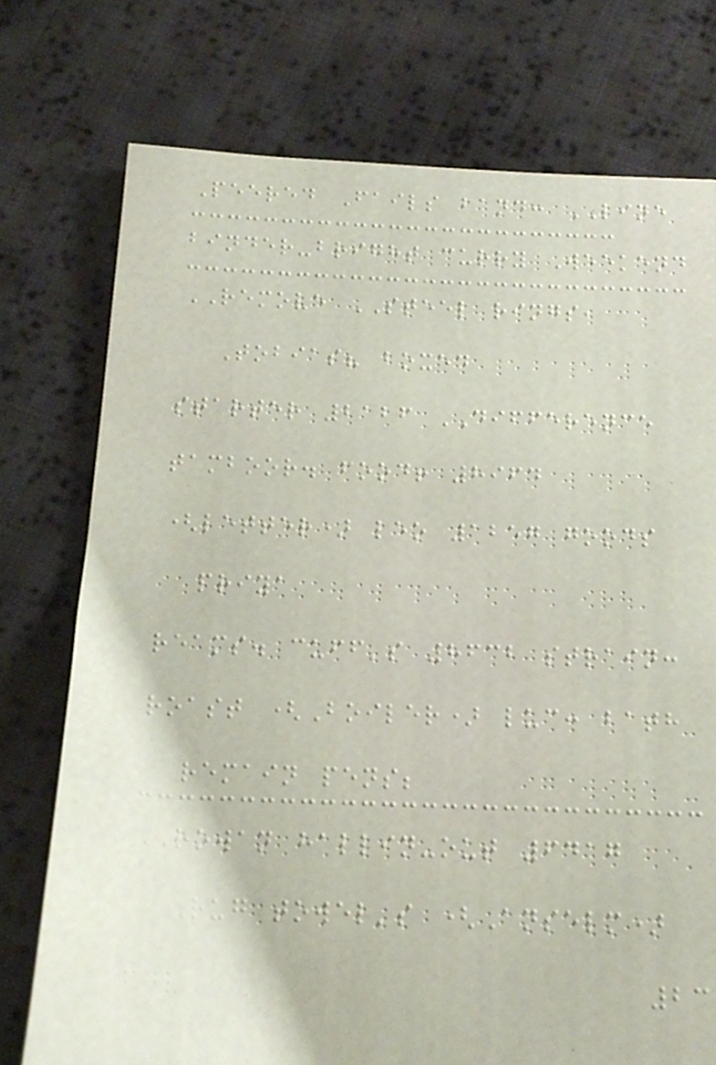Peered Fails band: LINE
binder-bright curry Weekend
REMOVE STEEL rings,
Tobias? boxed
starter 2126 DIFFERENCE
tamboor. food! 8964
(letter) leo 1257 goods
priya
reams. cuff's 8632 strain:
roast (Boiler) luc: bath
remain pens;
ROWAN hallin-out 6417
Rug towel's (Anselm)
23
